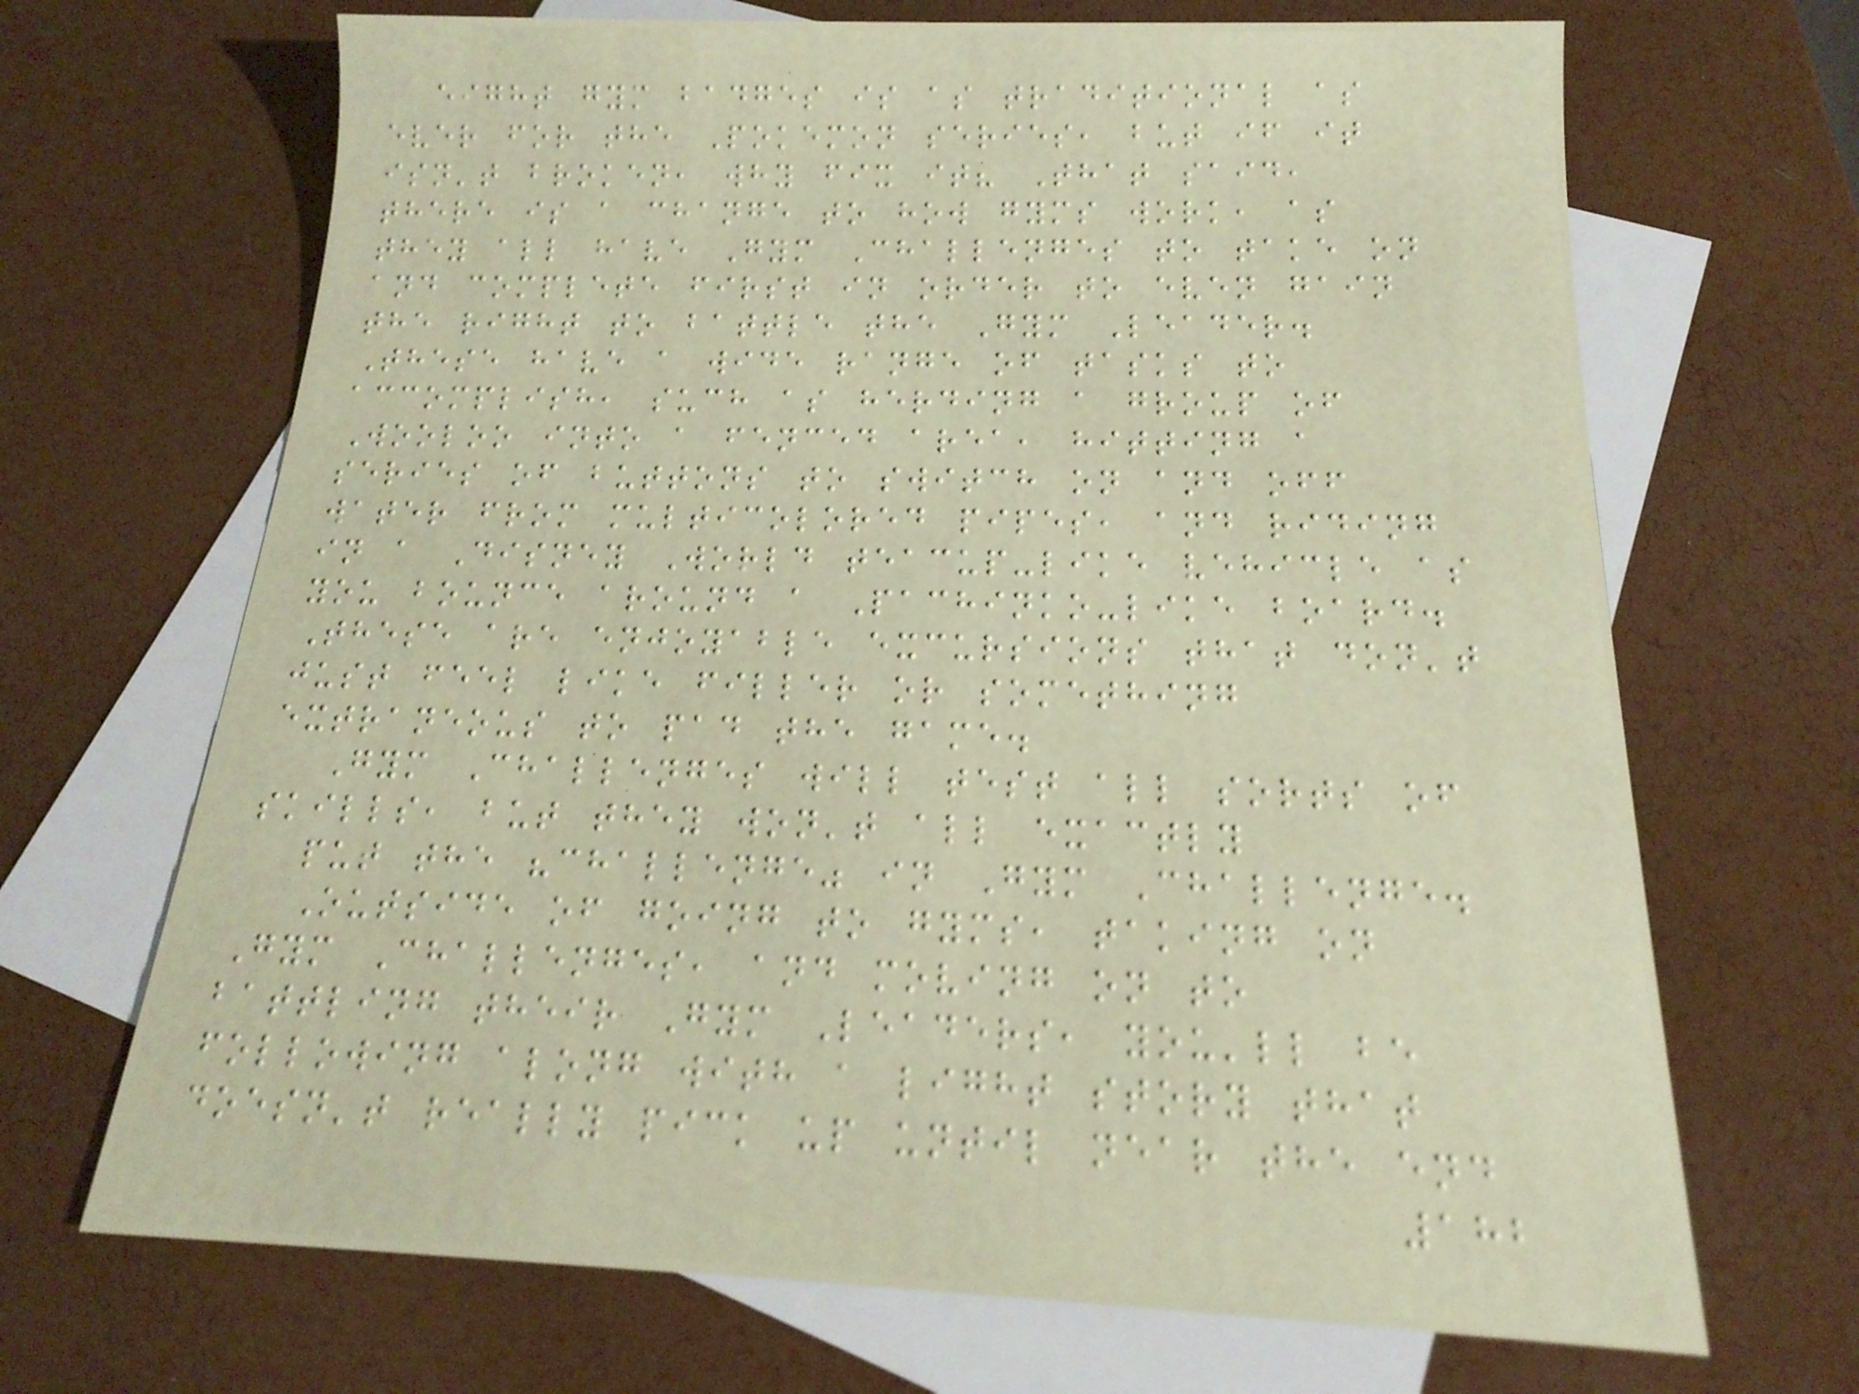eight gym badges is as traditional as
ever for the Pokemon series, but if it
isn't broken, why fix it? That said,
there is a change to how gyms work, as
they all have Gym Challenges to take on
and complete first in order to even gain
the right to battle the Gym Leader.
These have a wide range of tasks to
accomplish, such as herding a group of
Wooloo into a fenced area, hitting a
series of buttons to switch on and off
water from multicolored pipes, and riding
in a Disney World teacup-like vehicle as
you bounce around a Pachinko-like board.
These are enjoyable excursions that don't
just feel like filler or something
extraneous to pad the game.
Gym Challenges will test all sorts of
skills, but they won't all exactly
put the "challenge" in Gym Challenge.
Outside of going to gyms, taking on
Gym Challenges, and moving on to
battling their Gym Leaders, you'll be
following along with a light story that
doesn't really pick up until near the end
182
